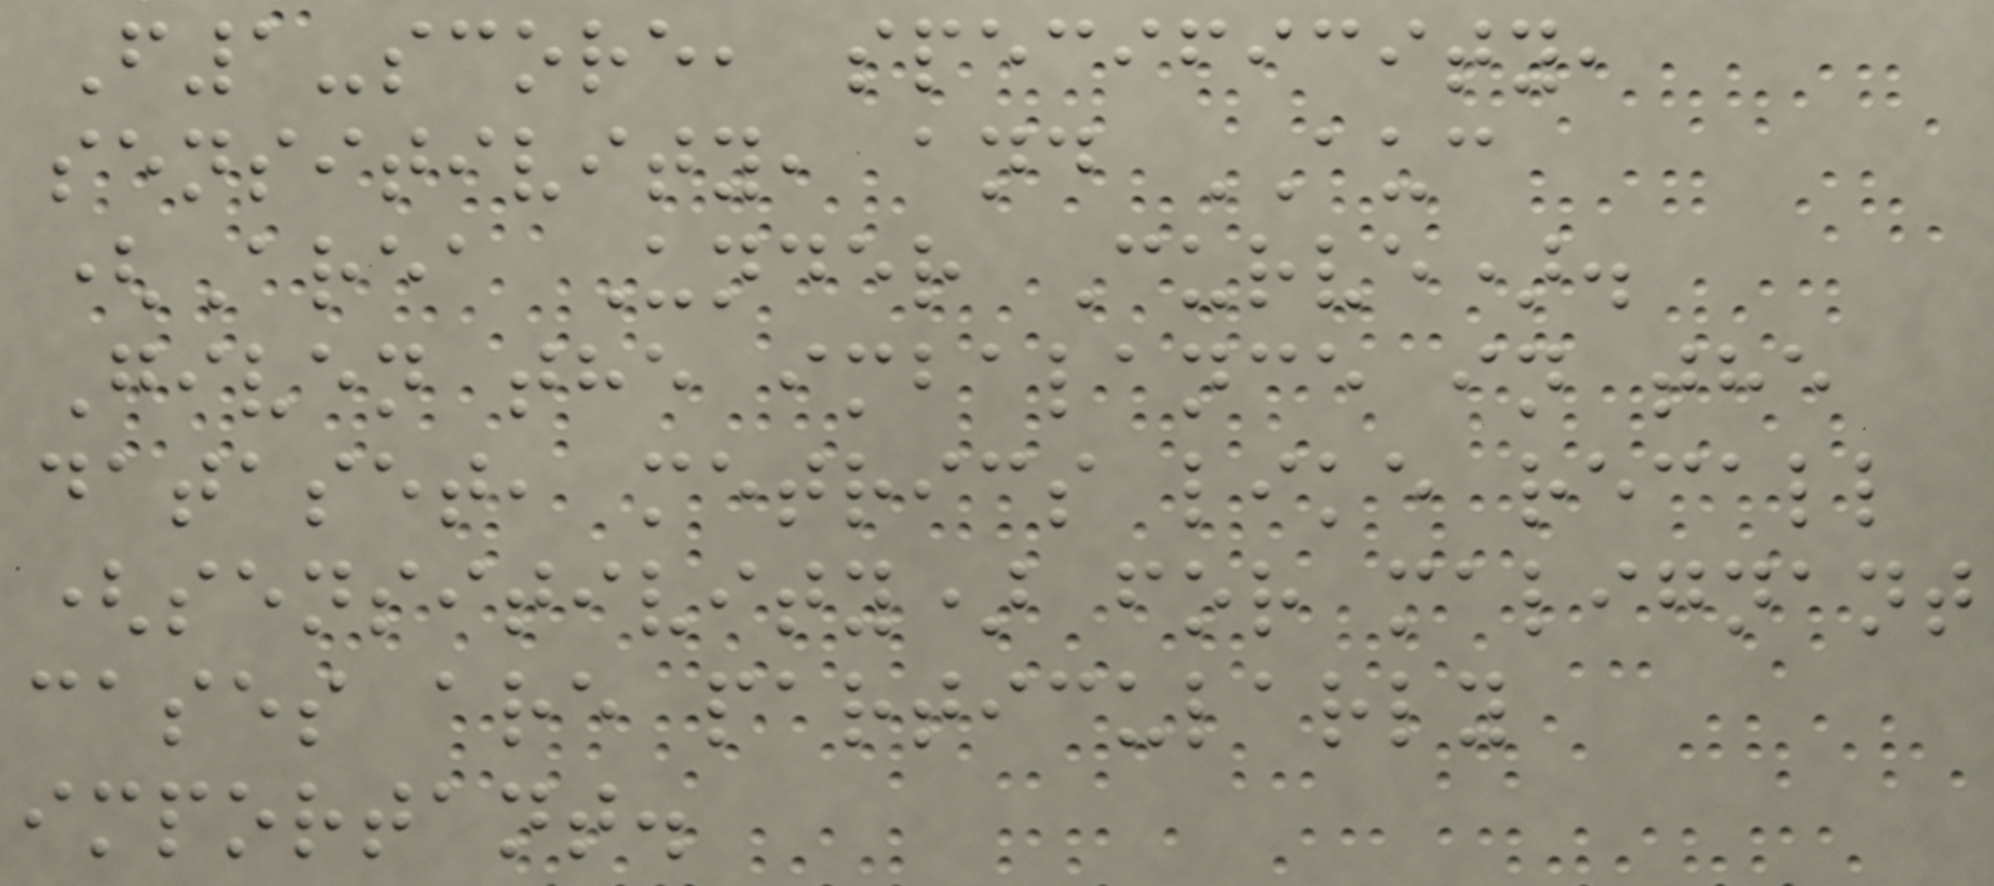F1-score, specificity,
sensitivity, and AUC
(Area Under Curve).
Given the imbalance in the
dataset, metrics like recall
(sensitivity) for malignant
cases are particularly
important.
